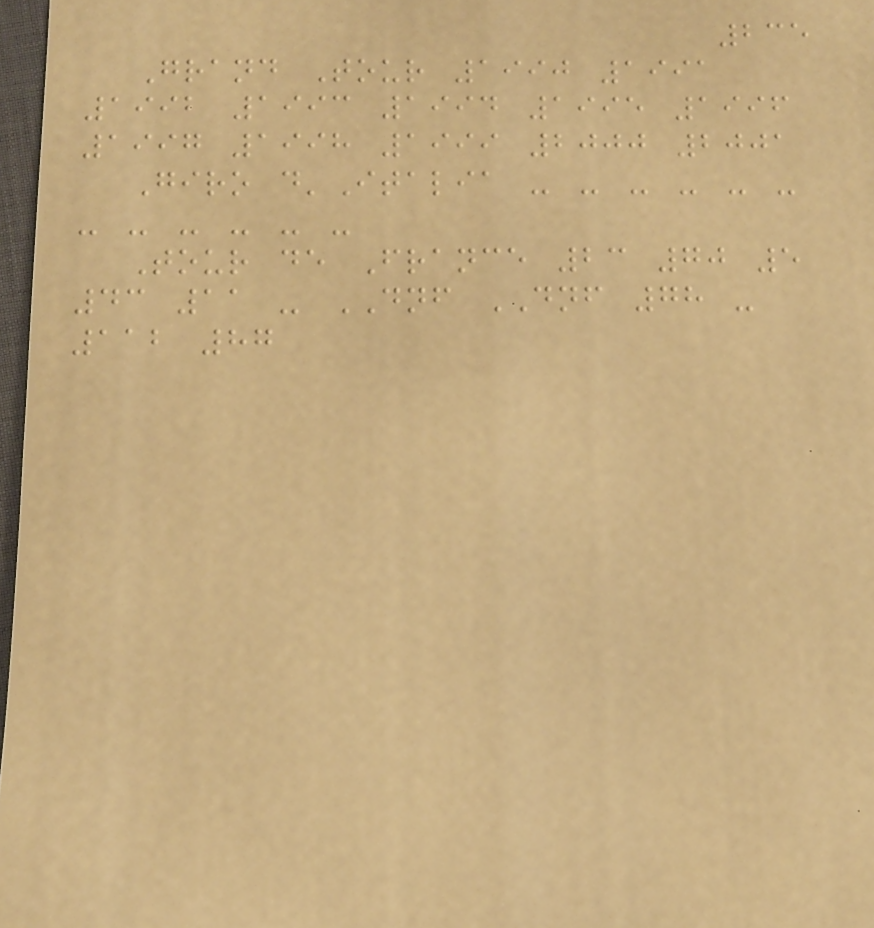235
Grand Tour 1990 1991
1992 1993 1994 1995 1996
1997 1998 1999 2000 2001
Giro d'Italia - - - - - -
- - - - - -
Tour de France 23 70 5
43 11 - DNF DNF 78 -
112 87
